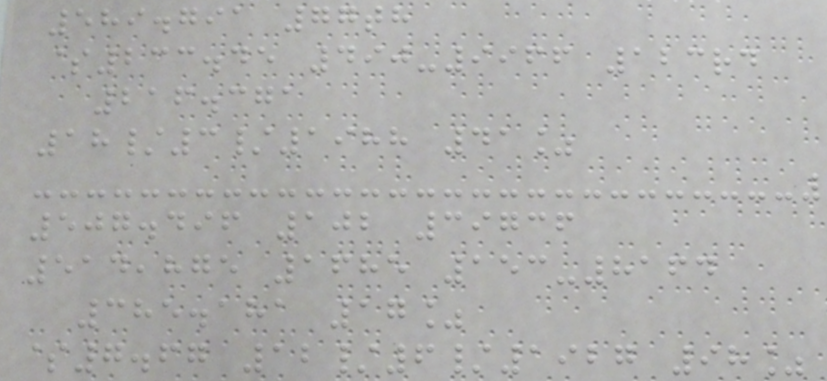589.791 77th
$233.45 490-9966 123rd
216.371
18/3/1988 41%
507.496 102 39736
514,875 1685 153-8164
385.181 17%
$7.67 12/6/1927 98%
